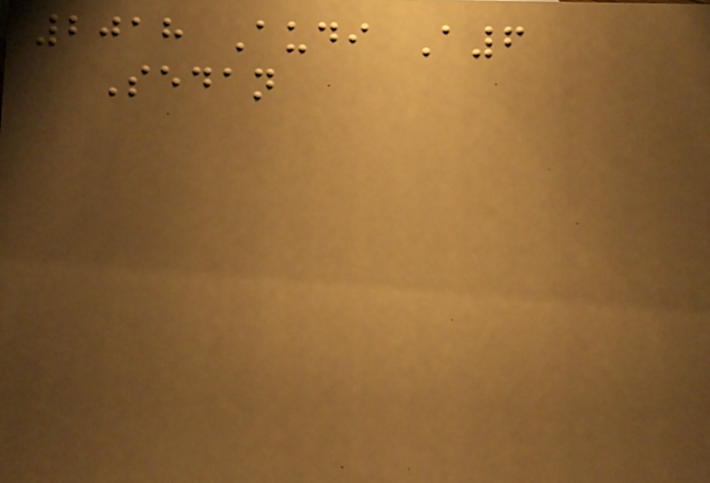2018 Audi A6
Sedan
